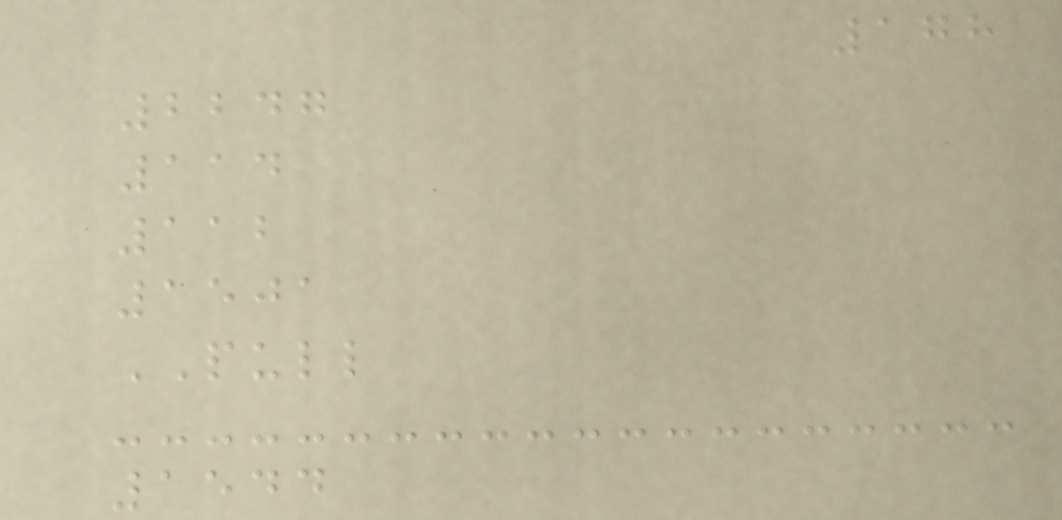178
2247
114
112
1501
PULL
1544
